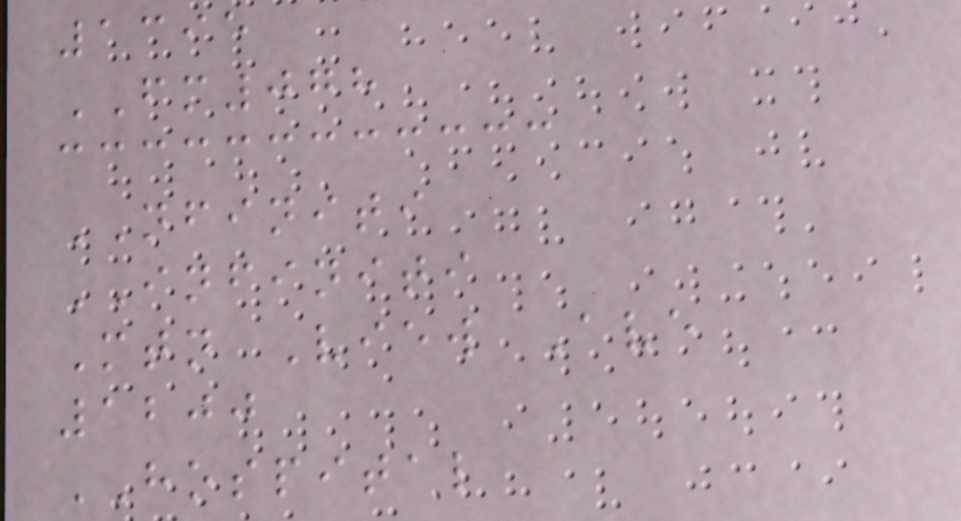1395
FM078
NFINITI
INFINITI
Mtn View Ave
1200
HOSPITAL
